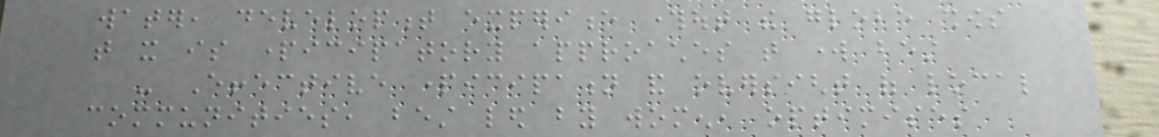water, development experience throughout the globe shows
that it is participatory approaches that work best
- Effective participation and oversight of local
communities, best led by women, optimises
